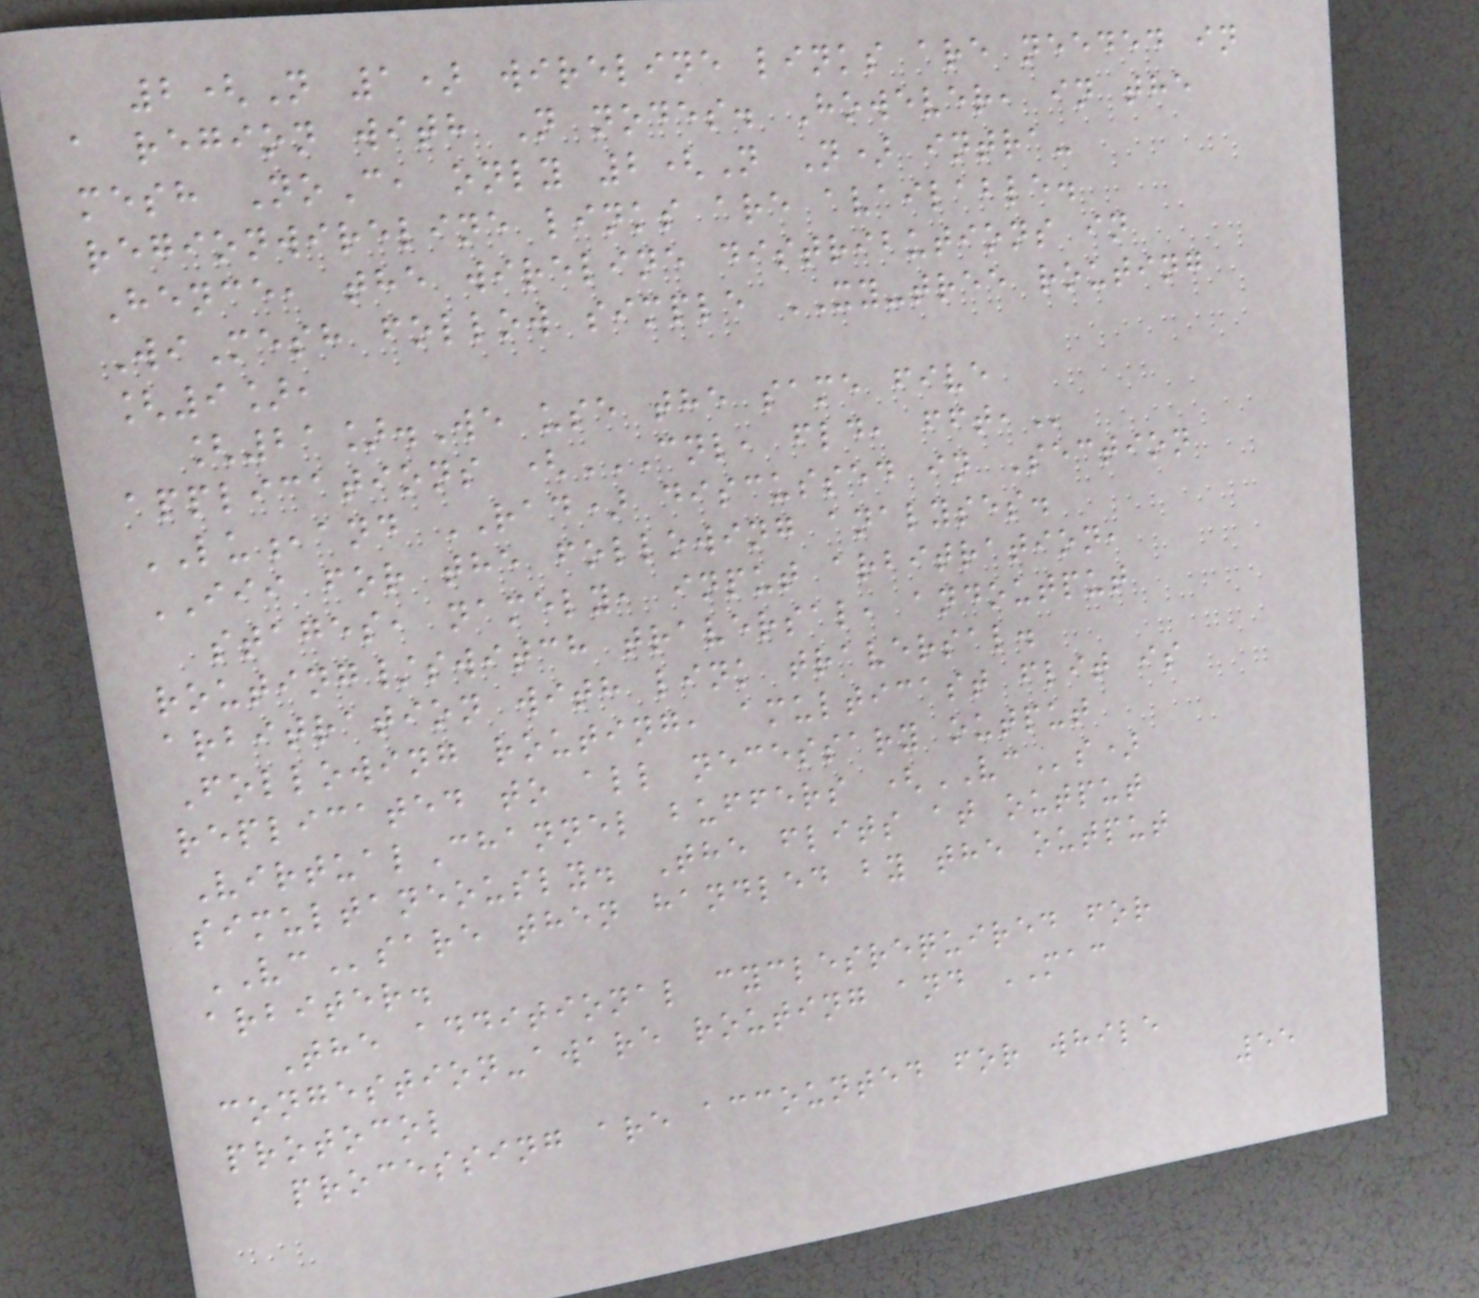2(N 1) wireline links are needed in
a region with N nodes. However, in the
mesh NoC, only 2(N N) intra-
regionwireline links are available.
Hence, the wireline distributions in
WiMesh follow simple XY-tree routing
[9],
[21].We use the same five
applications (CNL, FLD, FFT,
LU,and RAD) discussed in Section
III for the following analyses.
stages, namely, input arbitration,
routing/switch traversal, andoutput
arbitration with link traversal.
Following routing, amulticast flit is
replicated to all necessary output
VirtualChannel buffers (VCs)
simultaneously. The flits at output
VCsare then handled by the output
arbiter.
The additional cyclesrequired for
congestion-aware routing and MAC
protocol
processing are accounted for while
55
